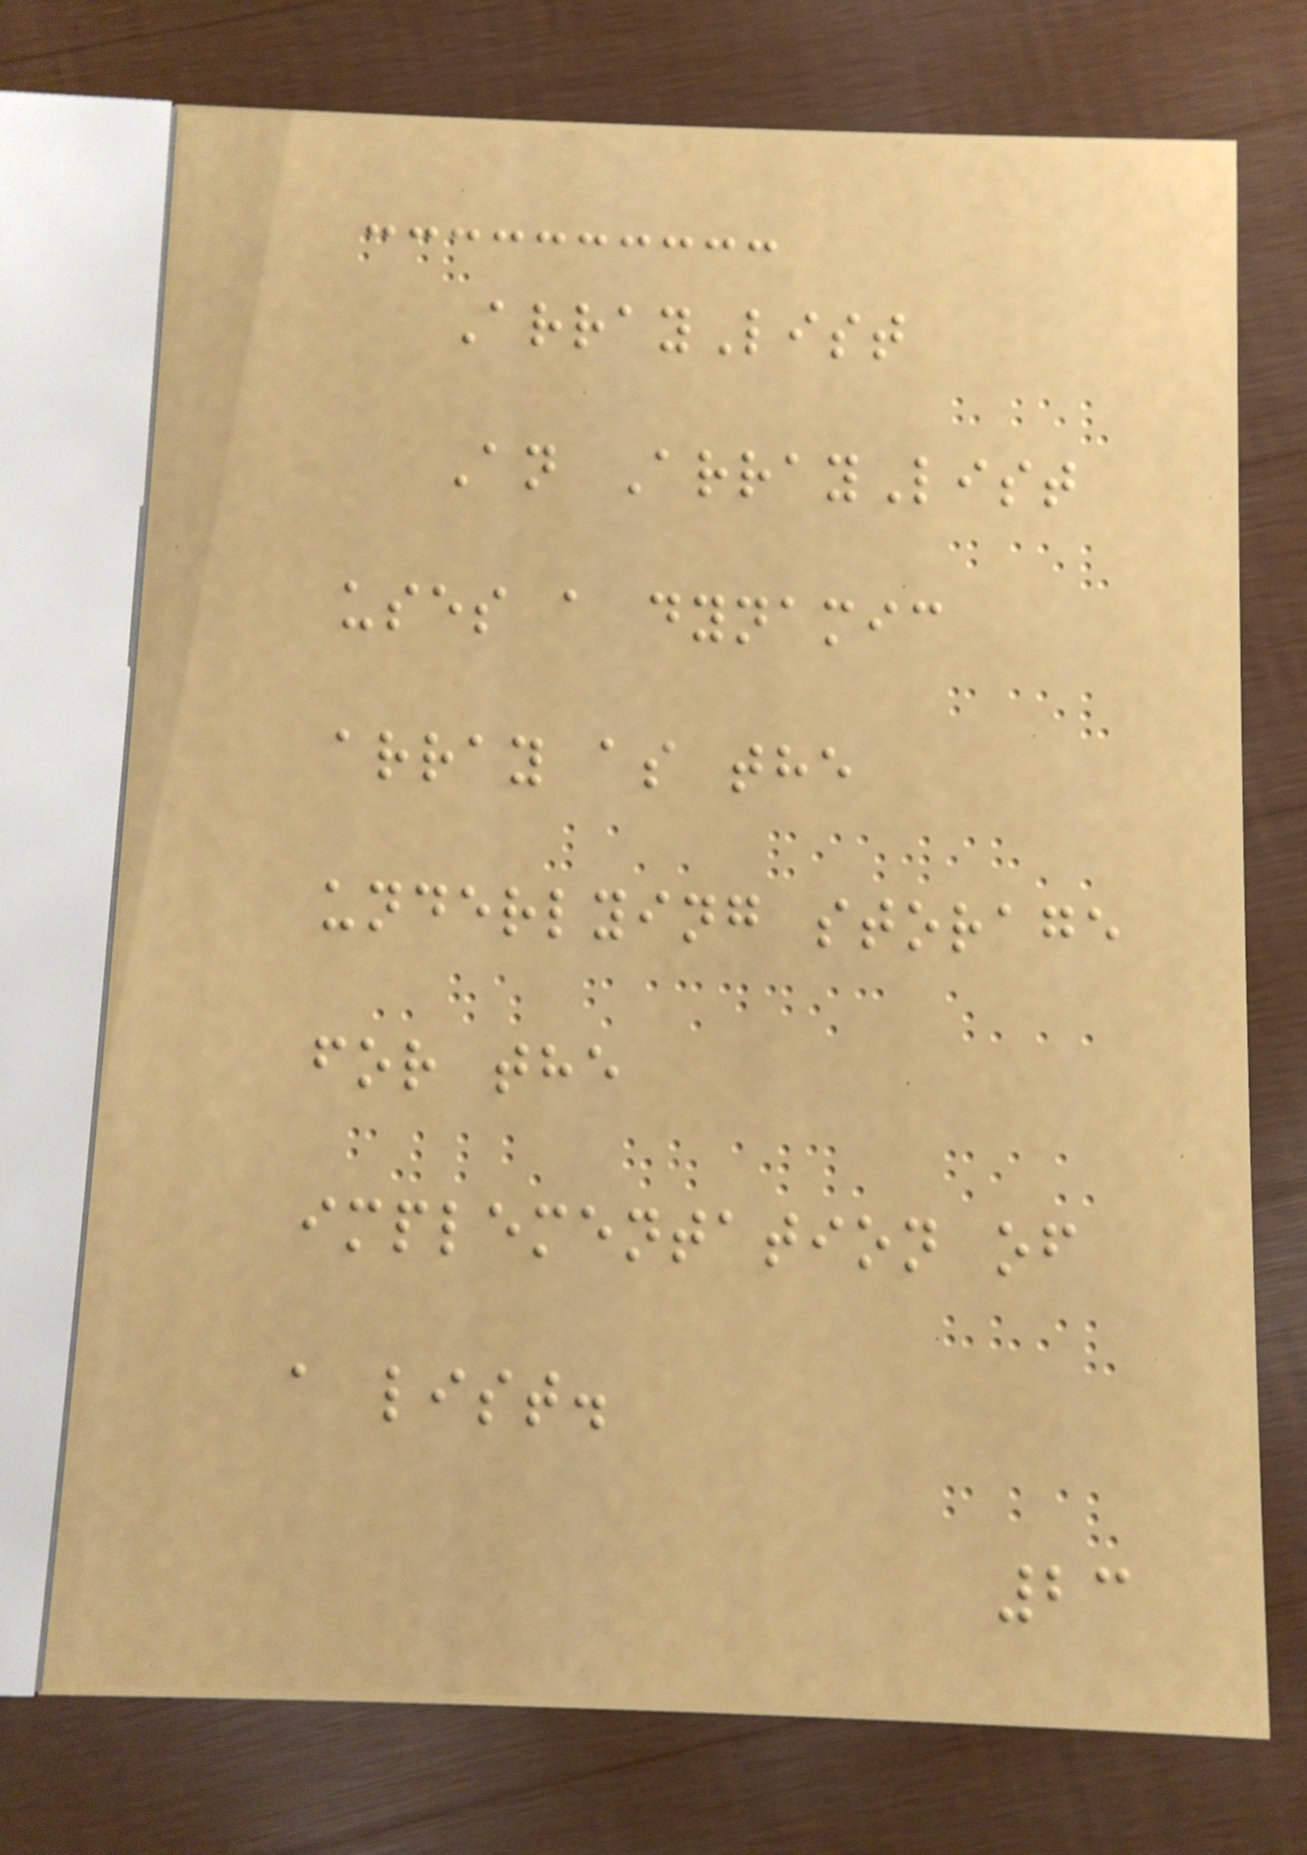ArrayList
An ArrayList
uses a dynamic
array as the
underlying storage
for the
implementation of
a list.
23
